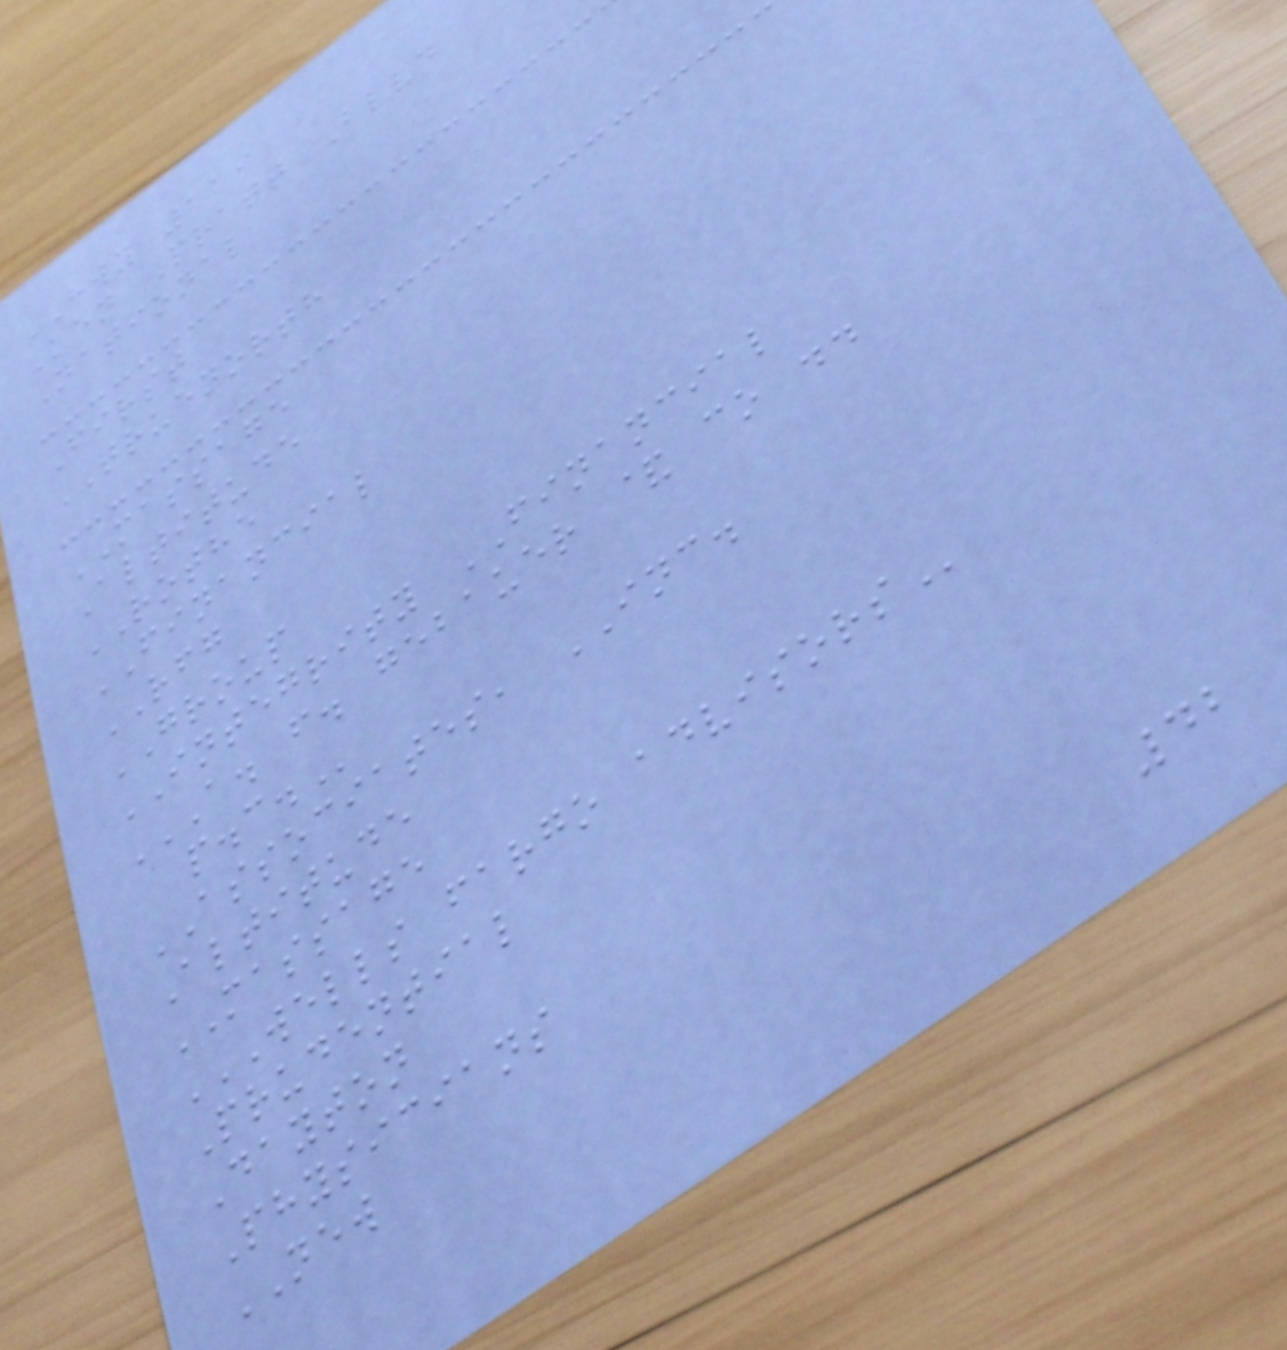HWY 119
Ken Pratt Blvd
National
First
TRUENORTH
MASSAGE
Altitude
ROTHE
FINANCIAL
RFG
GROUP
INTEGRITY FINANCIAL
A. F. GEBAUER & CO ..
P.C.
ASSOCIATES, INC.
Altitude
MASSAGE
WELLS FARGO ADVISORS
Prudential
Dayton
Physicians
NEW
42
